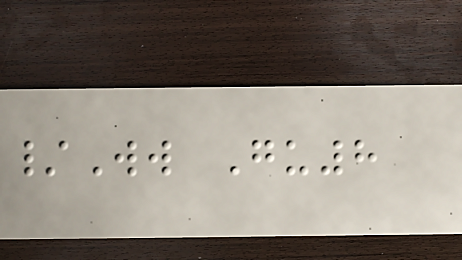/Ww Gu8
